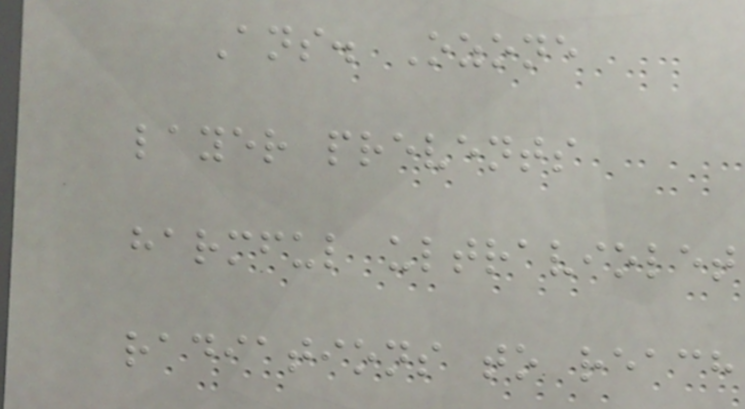Ans. Ozone
layer prevents
harmful ultraviolet
radiations to reach
